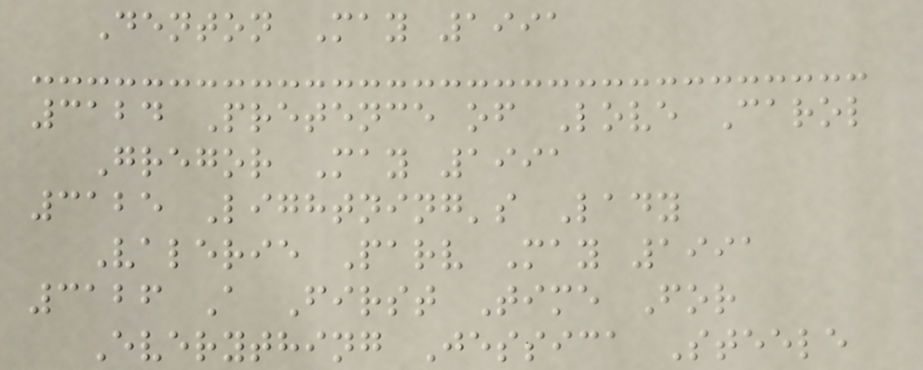Denton May 1991
3124 Pretence of Love Carol
Gregor May 1991
3125 Lightning's Lady
Valerie Parv May 1991
3126 A First Time For
Everything Jessica Steele
